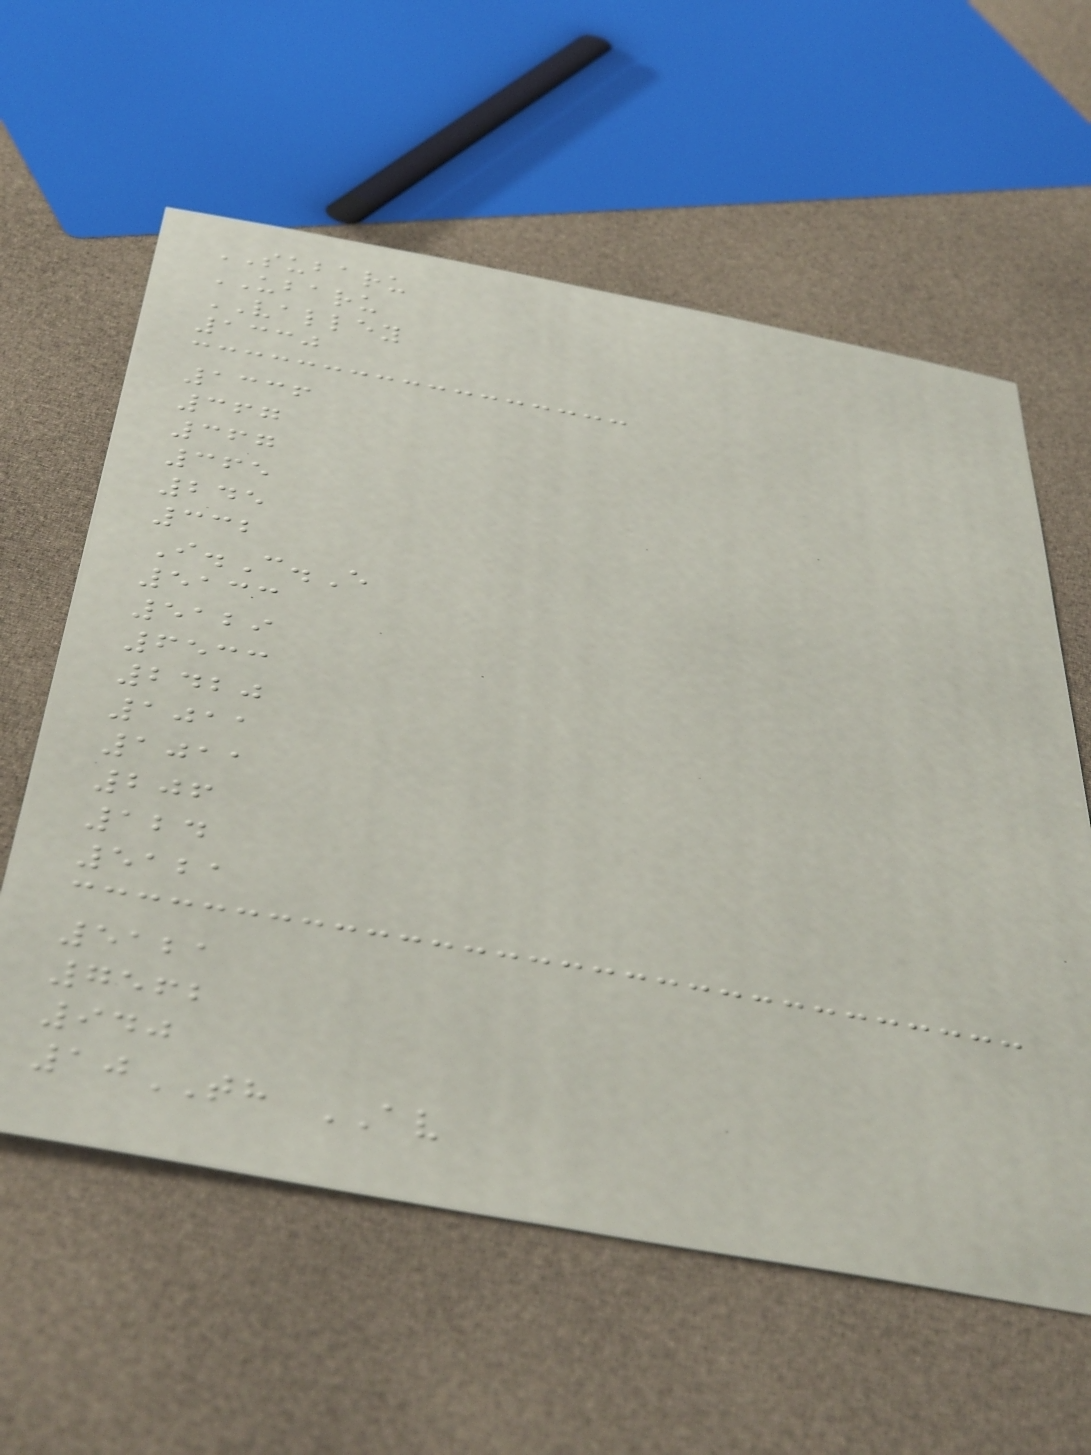SUBARU
UBARU
VALLEY
1330
1336
367
367
365
245
332
I.C.E
5133
5129
6533
2420
1011
1011
206
124
5121
5121
7562
940
10TH AV
